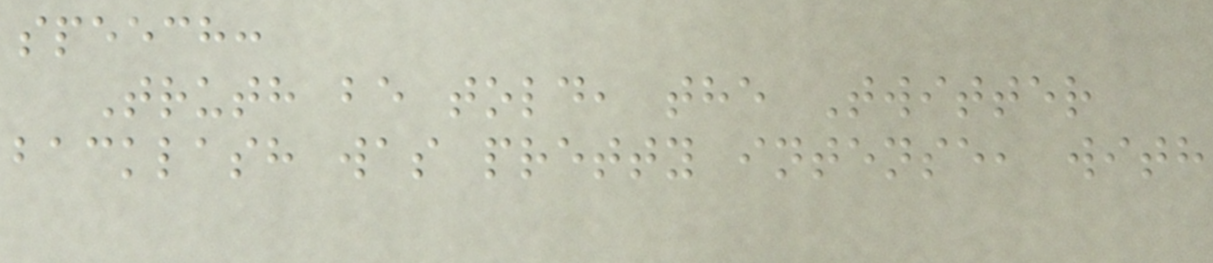speech:
Truth be told, the Twitter
backlash was pretty intense, with
